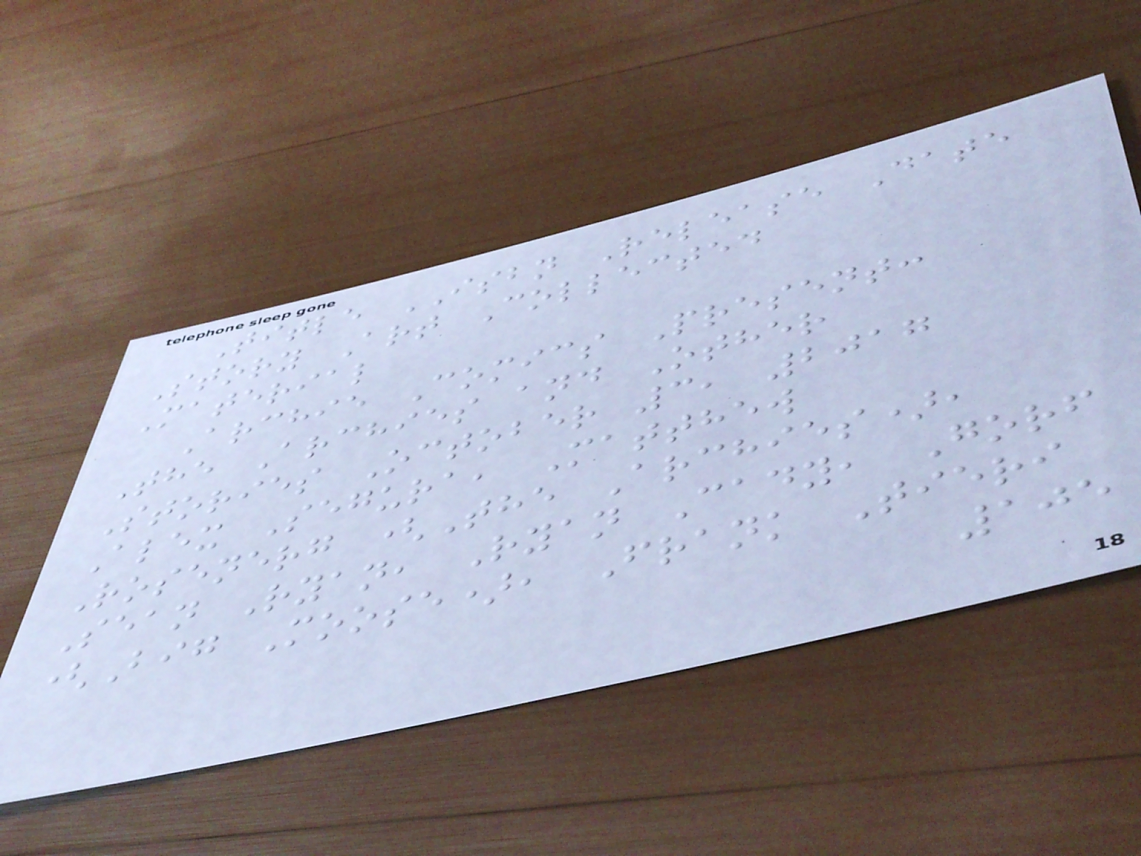Title ISBN Release Date
Story Art Collected
Material
Archie Comics Present:
The Archies and Other
Stories October 3, 2017
Alex Segura, Matthew
Rosenerg (The Archies),
Sean Ryan, Ryan Cady, Gorf
(Big Moose), Frank Tieri
105
